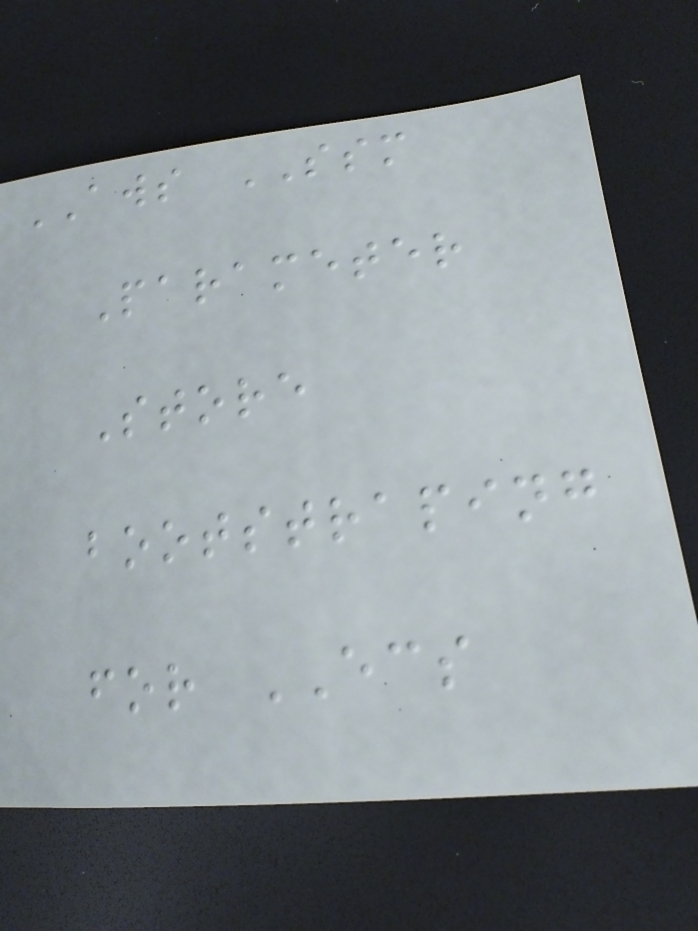AWS SSM
Parameter
Store
bootstraping
for ECS
